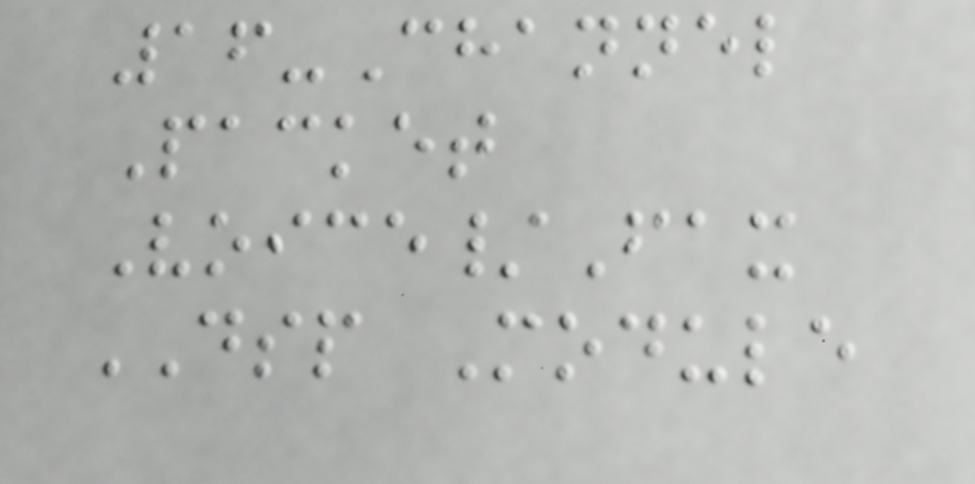16-Channel
Packet
Voice/Fax
DSP Module
